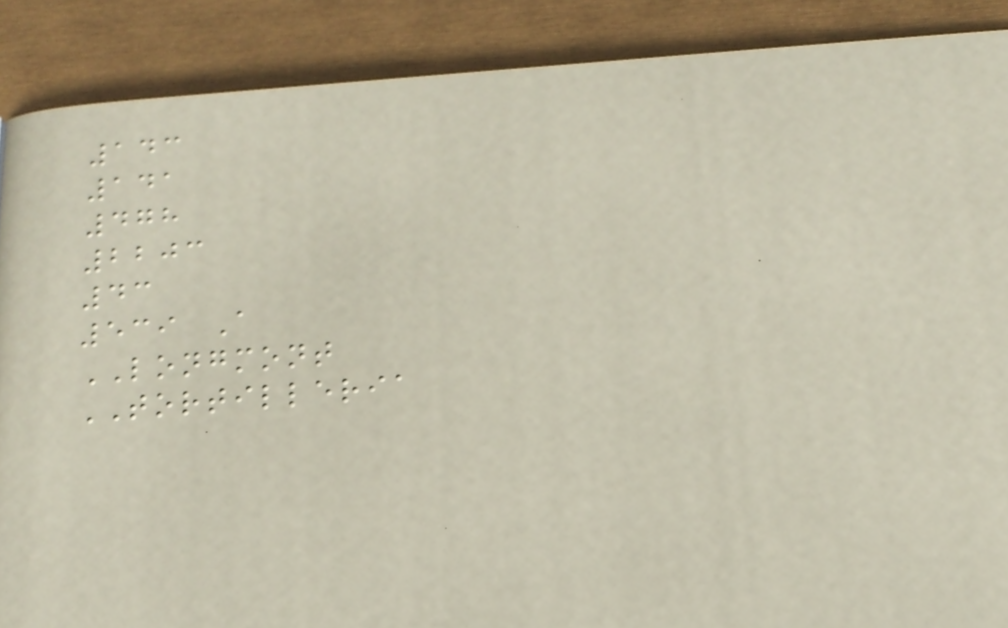143
141
478
2203
43
539 A
LONGMONT
TORTILLERIA
